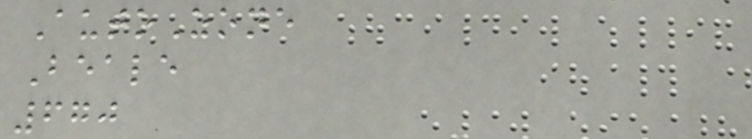AutoZone
Beale
670
